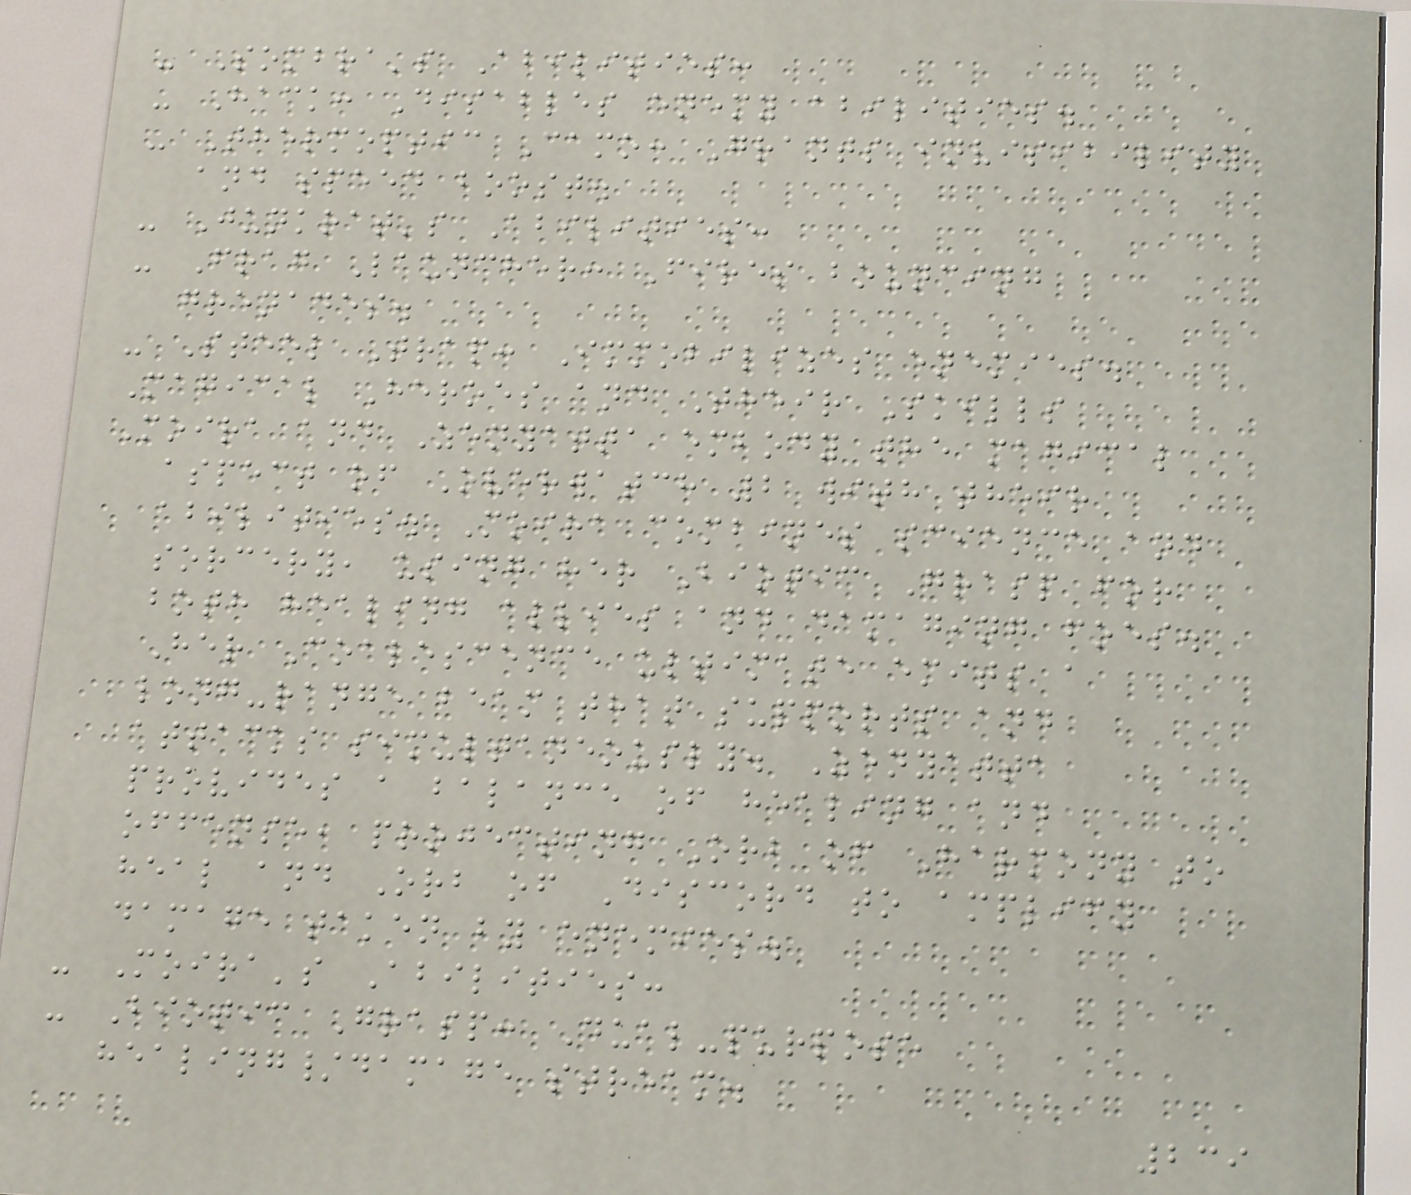- Sombra's Abilities:
- Hack: Disables enemy abilities.
- Thermoptic Camo: Grants invisibility
and speed boost.
- Junkrat's Abilities:
- Frag Launcher: Fires bouncing
grenades.
- Steel Trap: Immobilizes enemies.
Magical Heroes and Their Skills
Moira and Zenyatta embody the magical
aspect of Overwatch 2 with their
abilities. Moira combines science and
sorcery, using her Biotic Grasp for
both healing allies and damaging foes.
Her Coalescence ultimate emits a
long-range beam that supports and
attacks simultaneously. Zenyatta
provides a balance of healing and
offense, projecting Orb of Harmony to
heal and Orb of Discord to amplify
damage taken by enemies.
- Moira's Abilities:
- Biotic Grasp: Dual-purpose
healing/damage stream.
239
